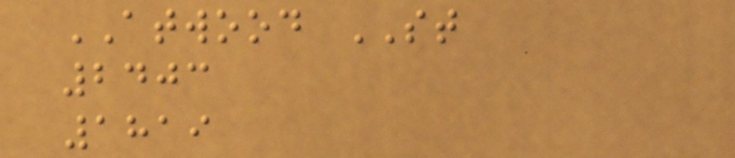ATWOOD ST
2403
1819
